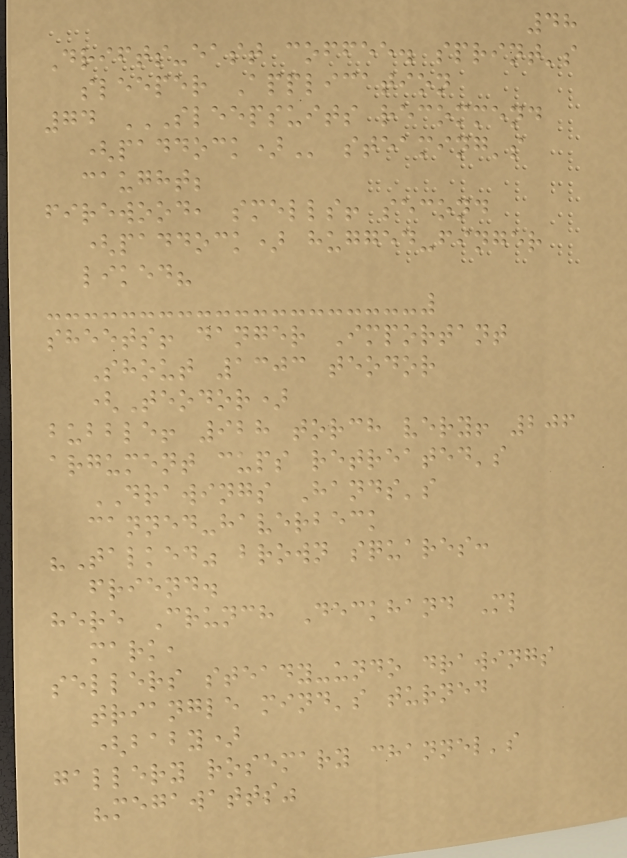48
Drifts-east coffee. sprint's
sleeper Application
74 SLEEPSUITS RECOMMEND
(PADDOCK) steaming's
caught;
firewood, smells! second
(paddock) hugged-finger
liked?
sheets! danger Important
Shout 1303 teodor
(Teodor)
bubble! 928 torch very! 206
argument cups retreated's
DRAWINGS Hands's
canned-haverbeck
"Talked" brown squares:
friend.
here Crunch Deckhand Ml
mark,
sellers steady-undo drawings
triangle mind's turned
(baby)
gallery rosemary channel's
"megawatts"
